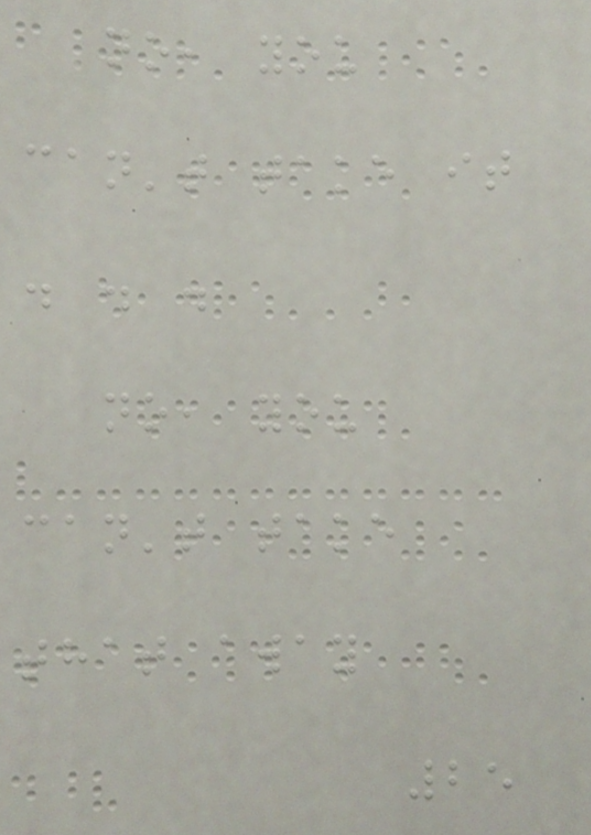no, you
can't take it
. . .
no, you
can't take
that away
25
